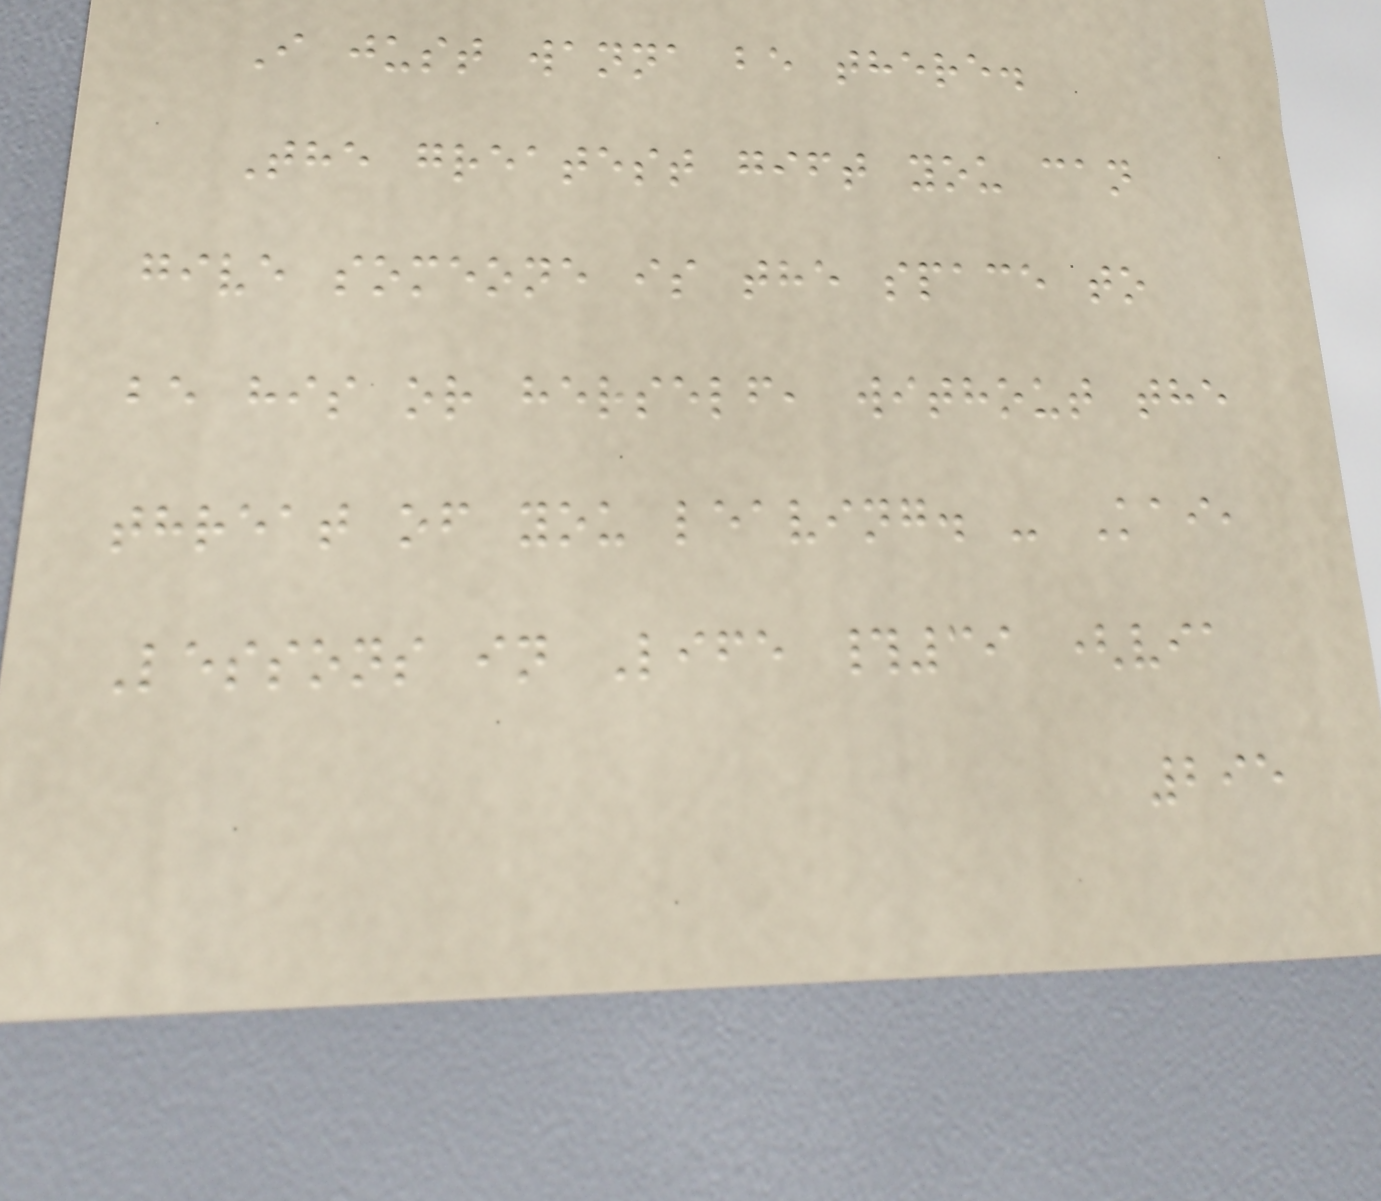I just wanna be there.
The greatest gift you can
give someone is the space to
be his or herself, without the
threat of you leaving. - Kai,
Lessons in Life #39 (via
295
